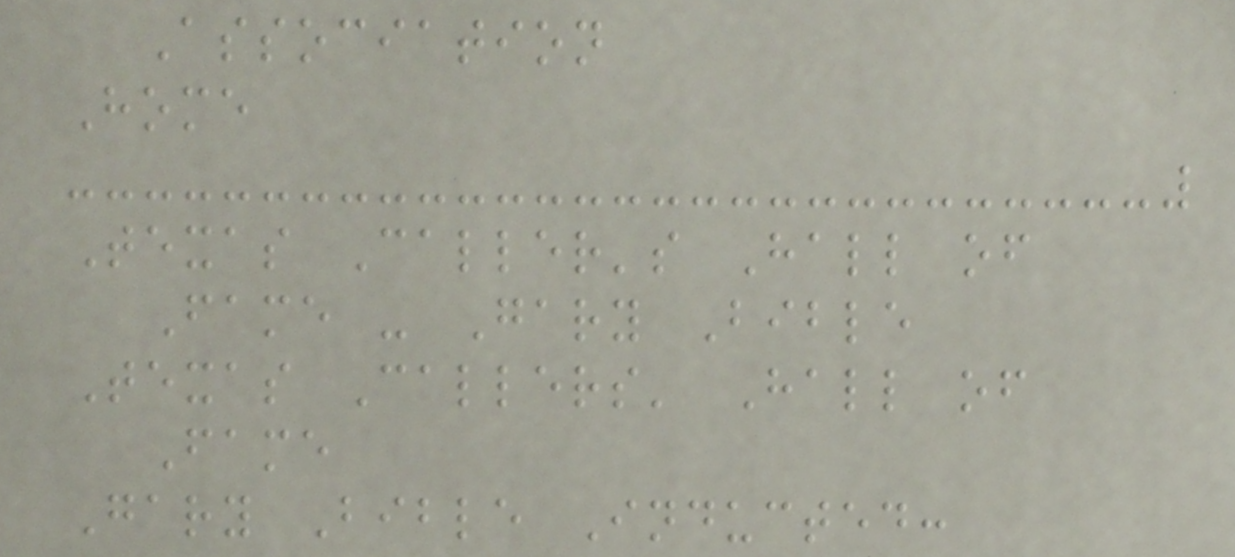Association
Home
Texas Caller's Hall of
Fame - Gary Bible
Texas Callers' Hall of
Fame
Gary Bible Inducted:
